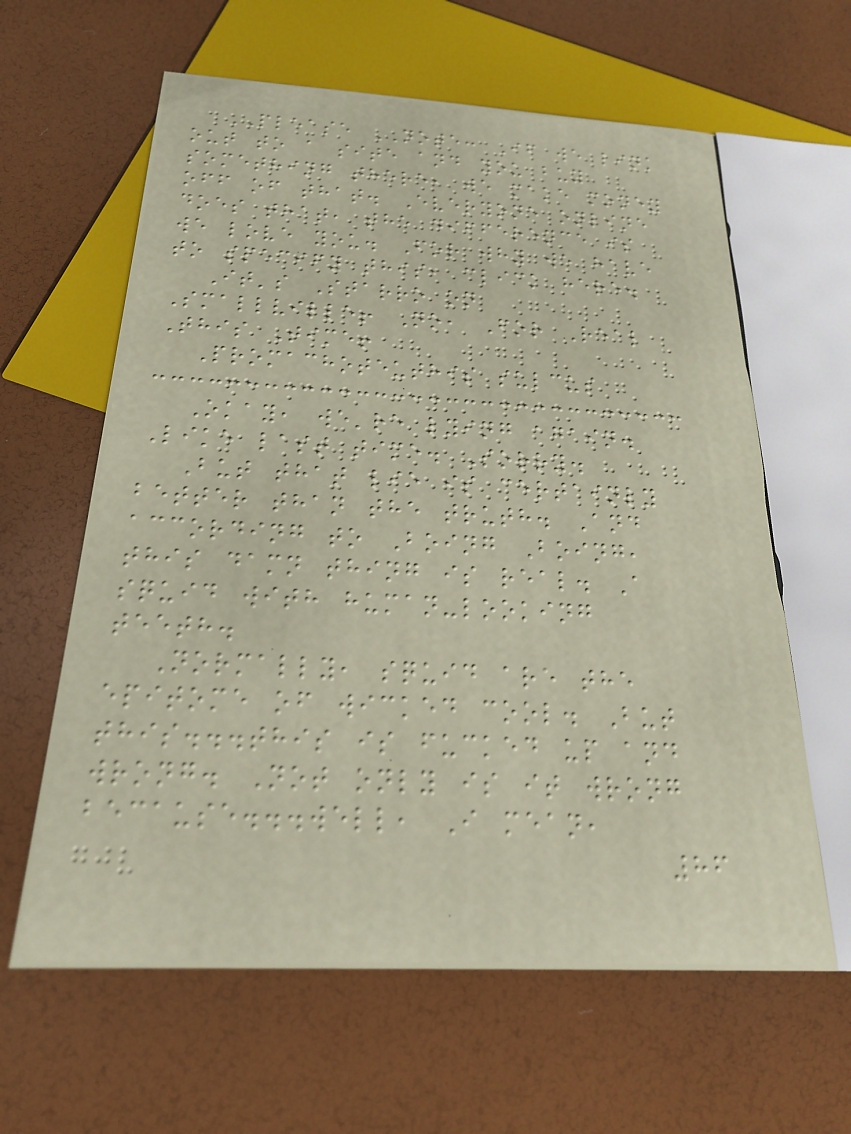PLEASE NOTE: If we link
out to a site and you buy
something there, we make money
off of that. Everyone online
does that, the difference is
we love you. For why we have
to specify this, click here.
It's Starro on
Smallville! No, For Real
This Time!
Promachoteuthis sulcus
Okay, we're lying again.
Like last time. Sorry.
But that lie is certainly
better than the truth. And
according to Boing Boing,
this damn thing is real. A
squid with human-looking
teeth.
Normally, squid are the
epitome of wicked cool. But
this...this is fucked up and
wrong. Not only is it wrong
because...well, I mean,
86
